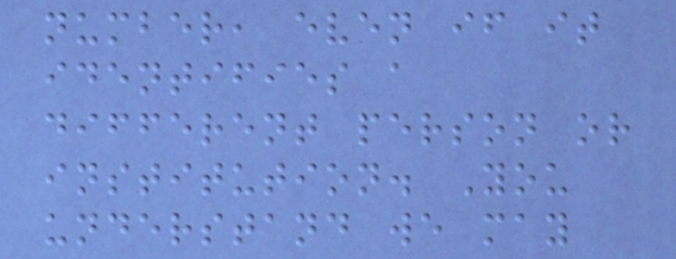number, even if it
identifies a
different person or
institution. You
understand we may
